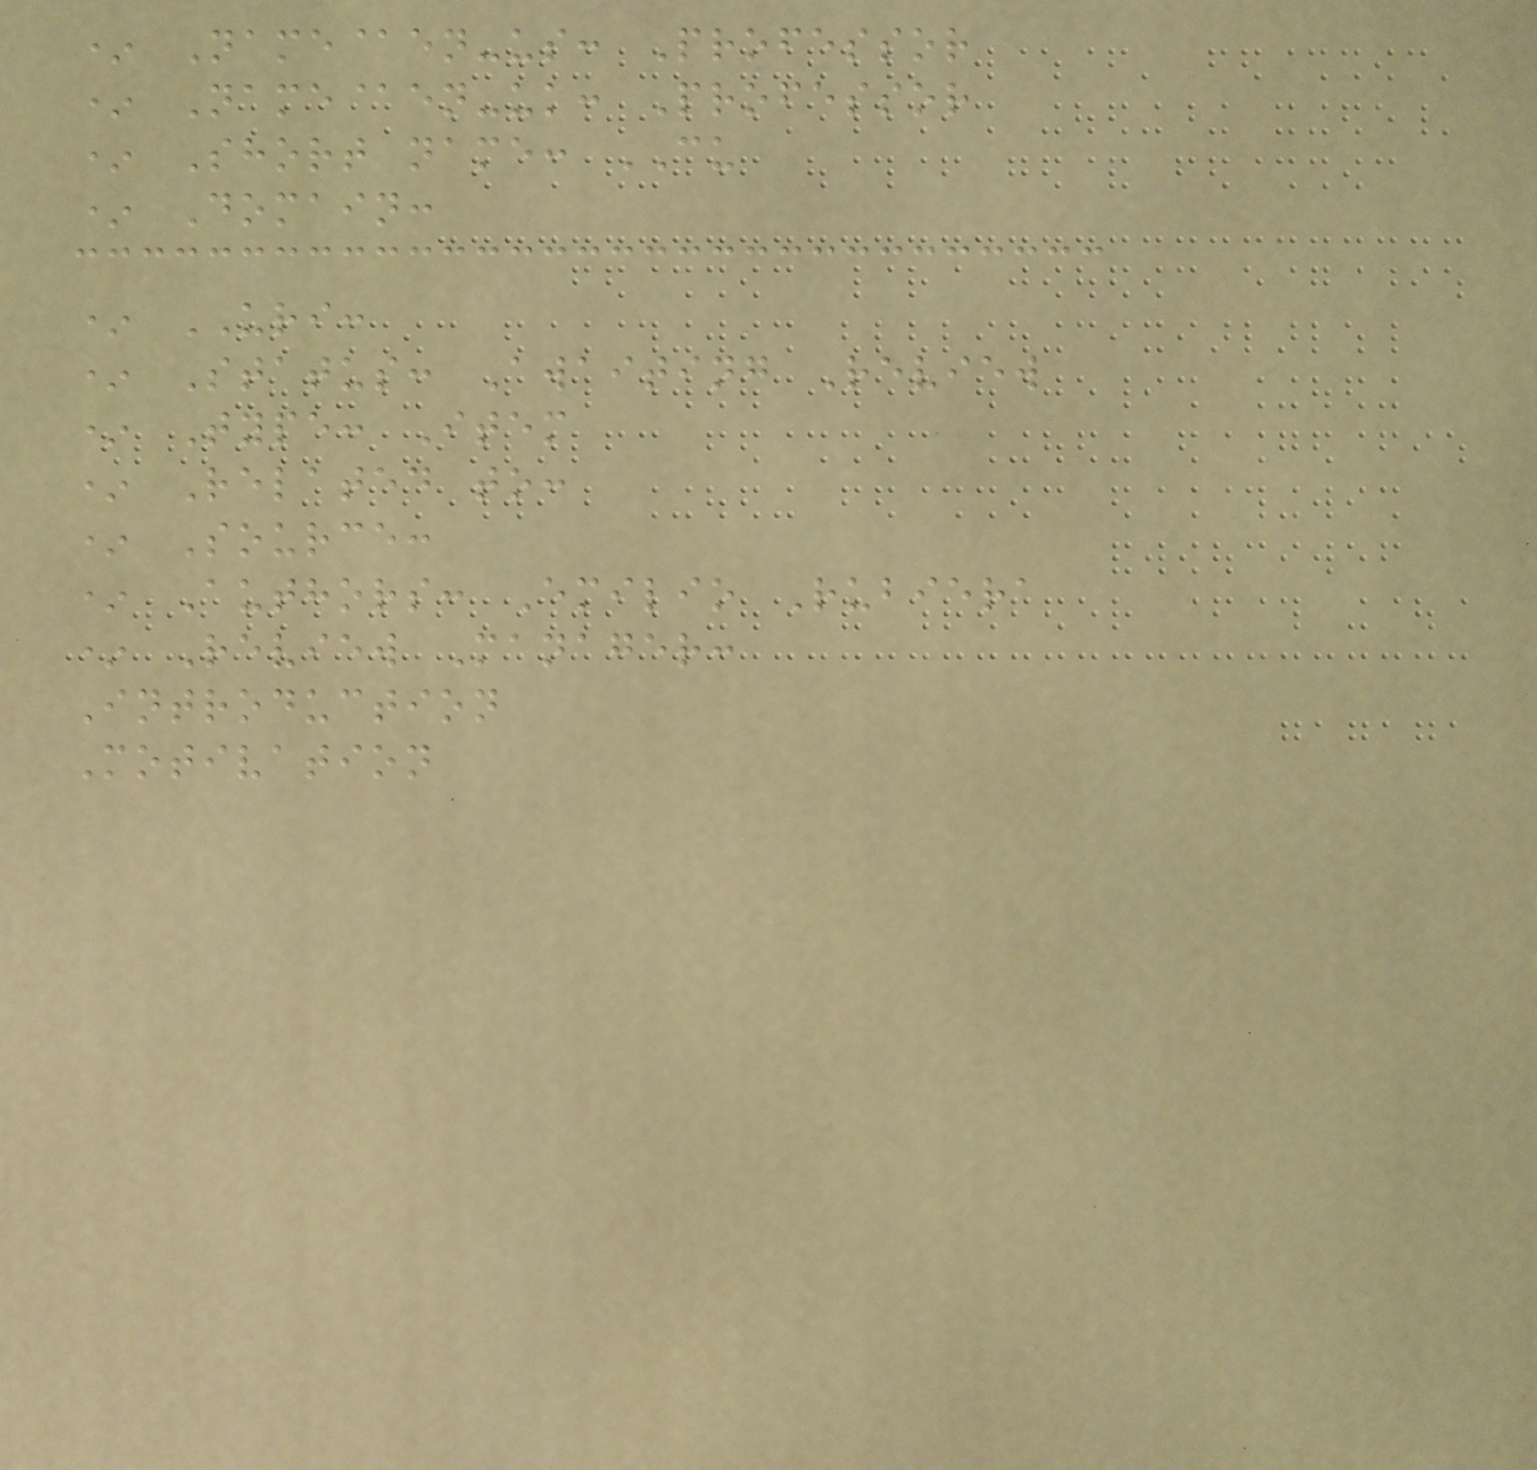* Name@en-us: Professor
* Name@en-uk: Professor
* Short name: CU
* Domain:
* URI:
* Status: Awaiting Review
* Type: Item
* Related to:
* Source:
* Authors: Emilio Rubiera
* Review Manager:
Introduction
Motivation
